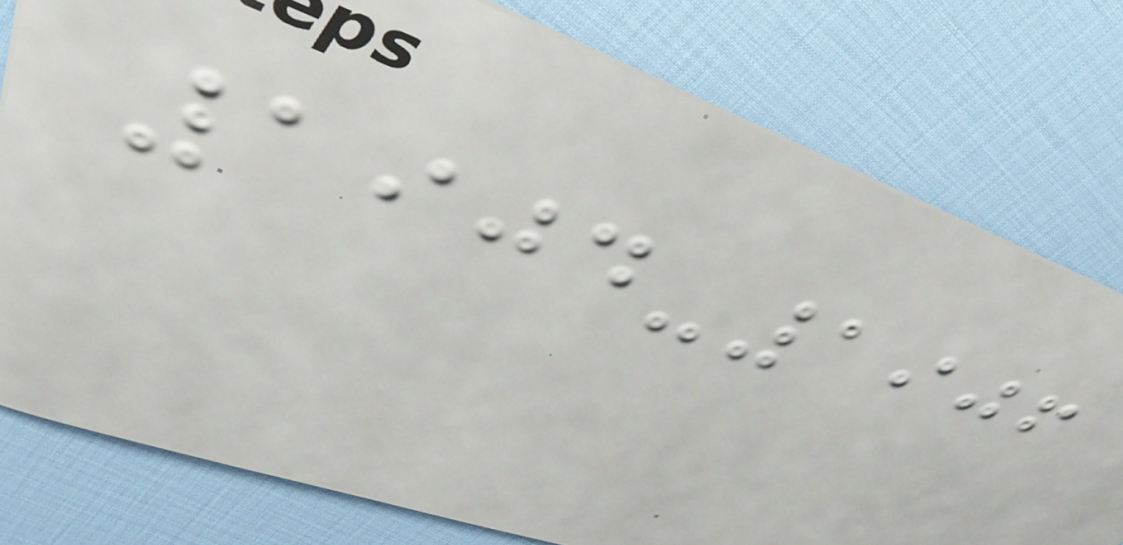1904-1906
